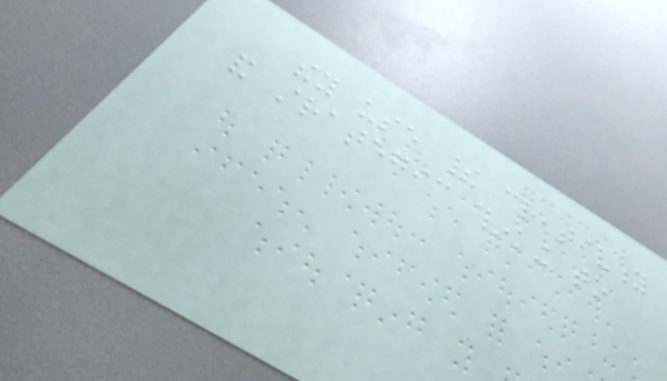they use their creativity
and strategic thinking to
